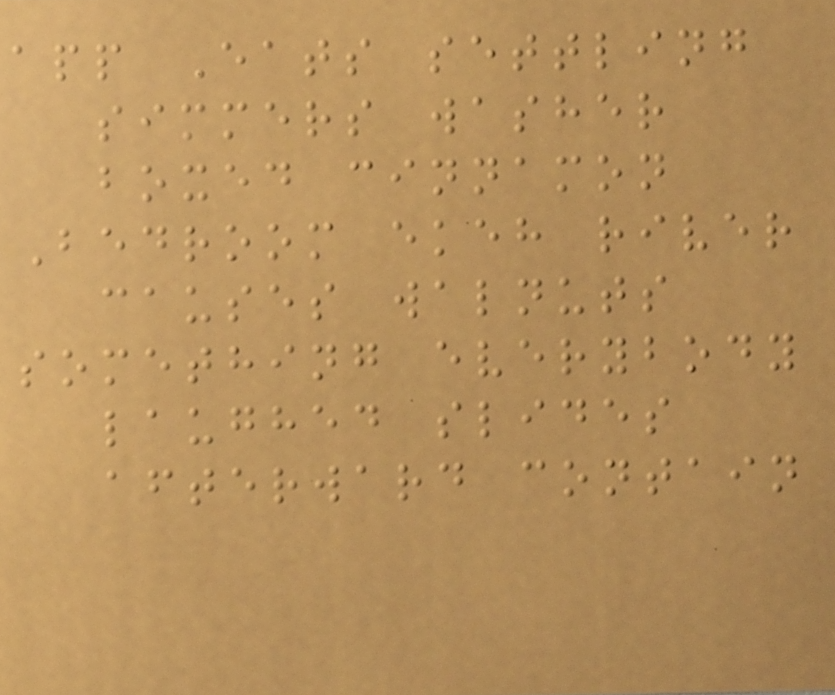app Eats settling
simmers washer
boxed cinnamon
Bedroom ekeh river
causes walnuts
something everybody
laughed slides
afterward contain
